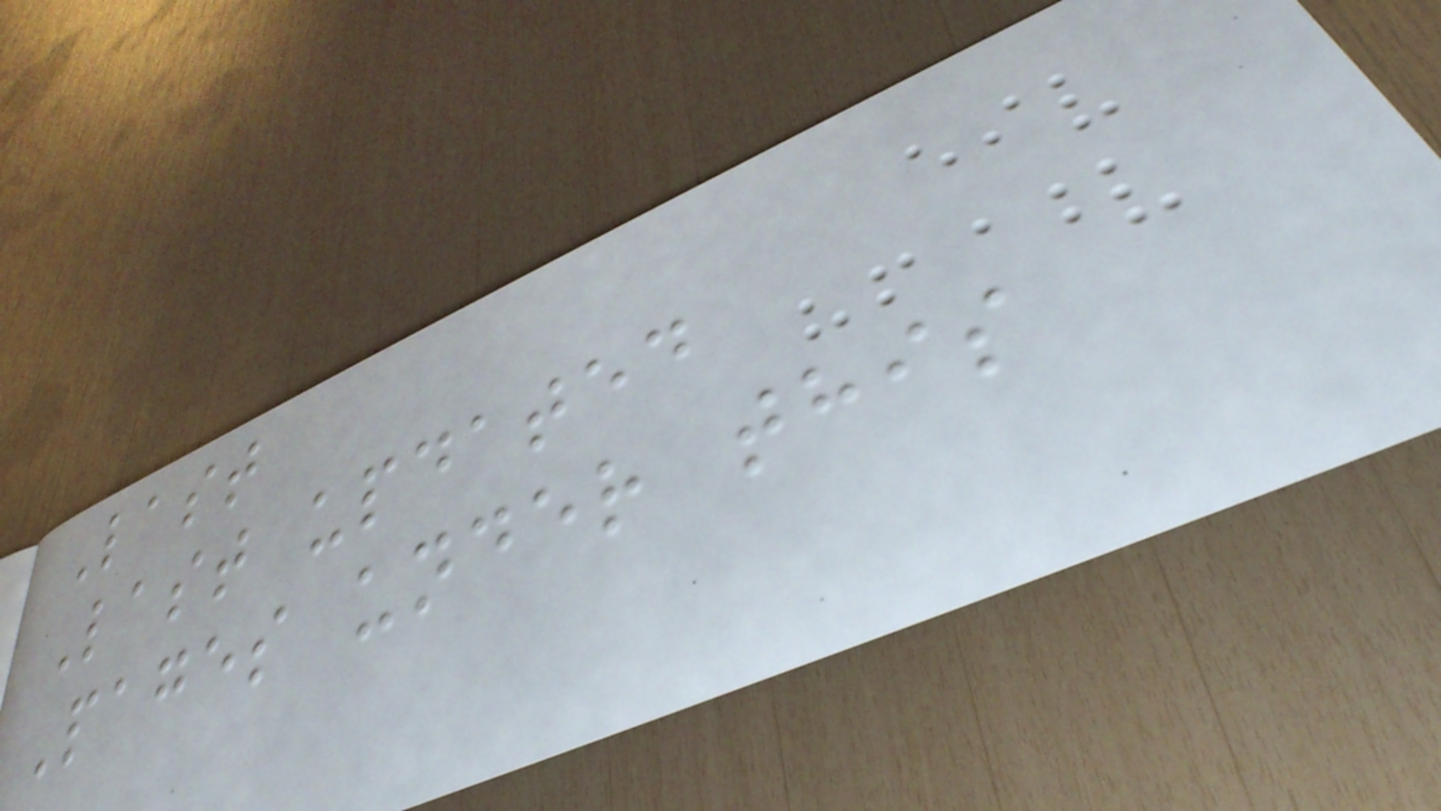Last
Last updated
Pages under this
